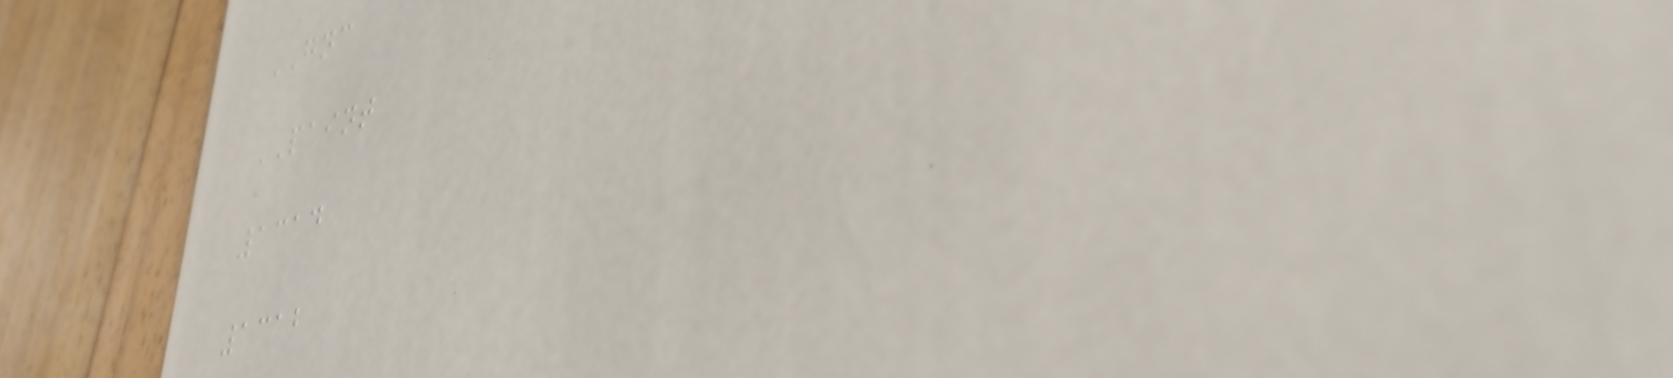GNC
PAINT
1314
1312
